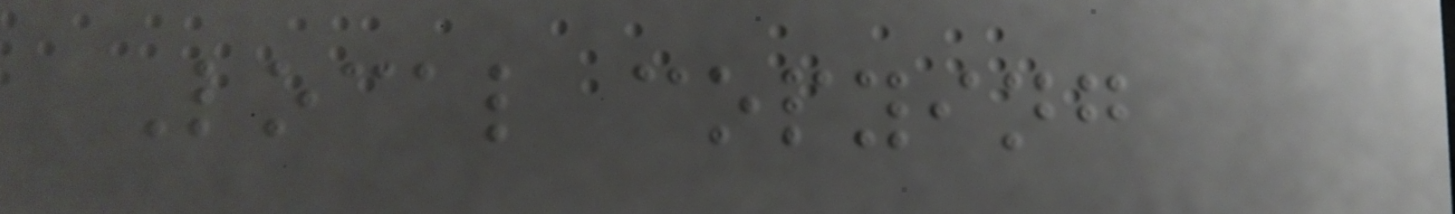Local copying
